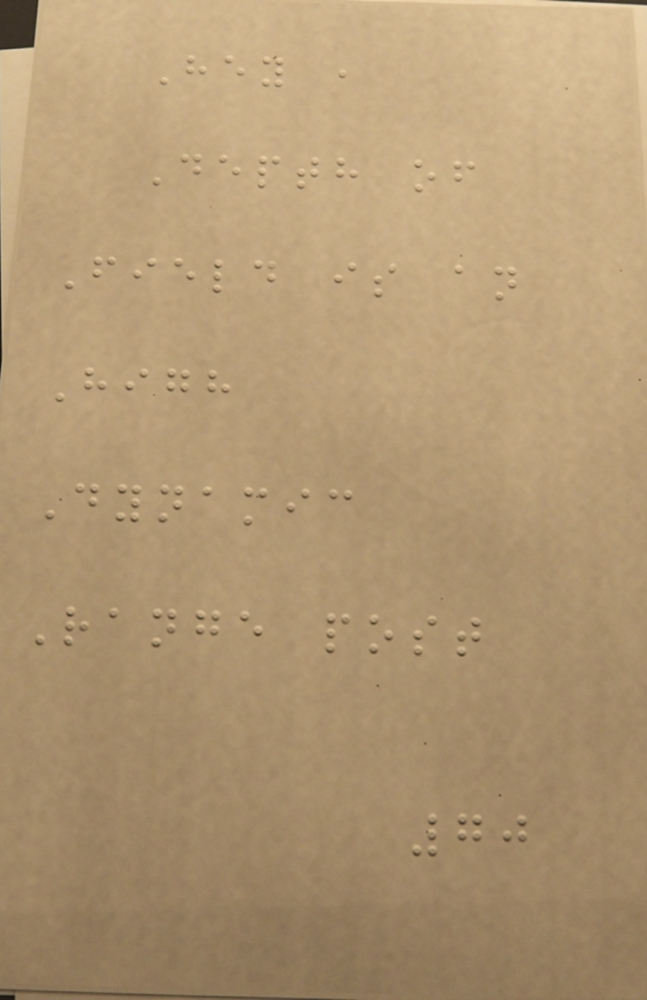Hey ,
Depth of
Field is an
High
Dynamic
Range post
70
